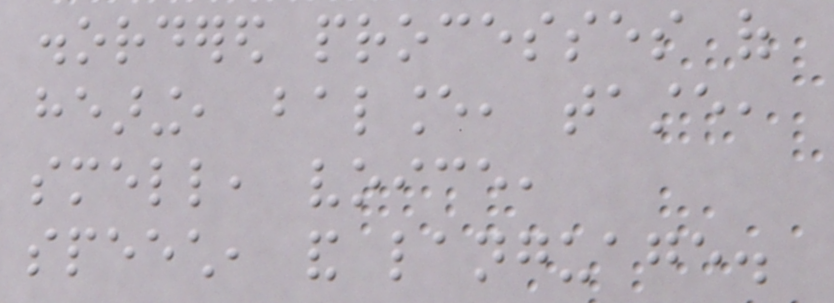disordered processes of
hearing, balance, taste,
smell, voice,
speech, and language.
